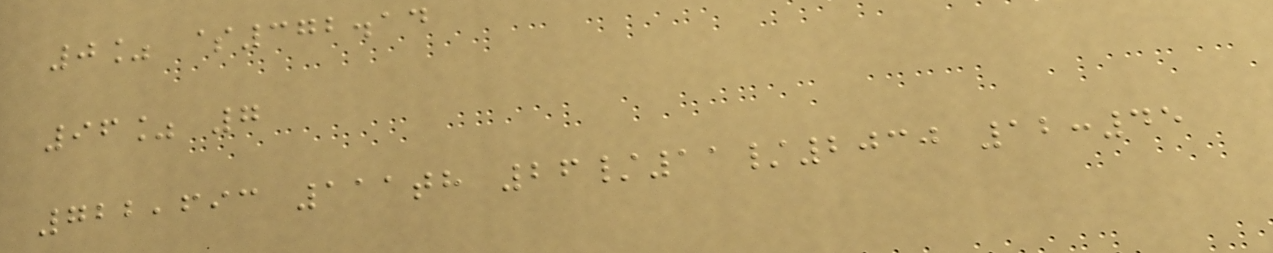0% $372.14
96% 7
722,693 111th 26/11/2030 12:45
